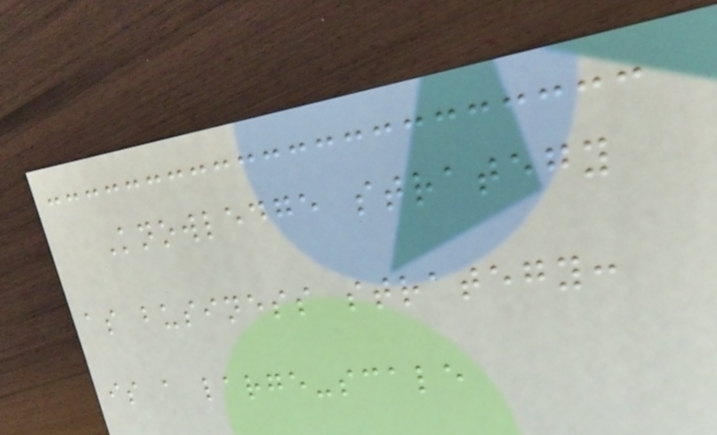Knowledge strategy
as business strategy:
is a large-scale
